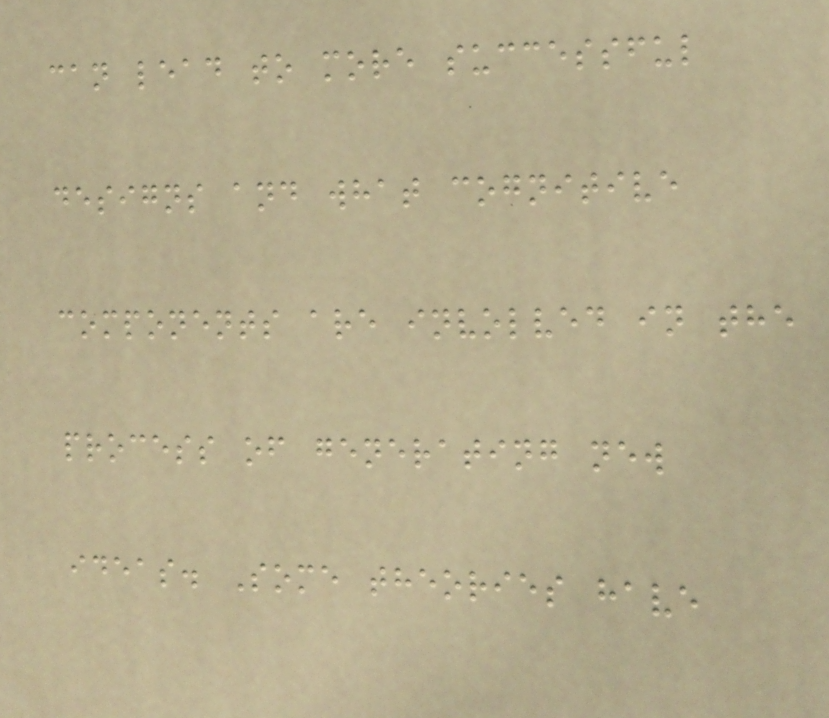can lead to more successful
designs and what cognitive
components are involved in the
process of generating new
ideas. Some theories have
